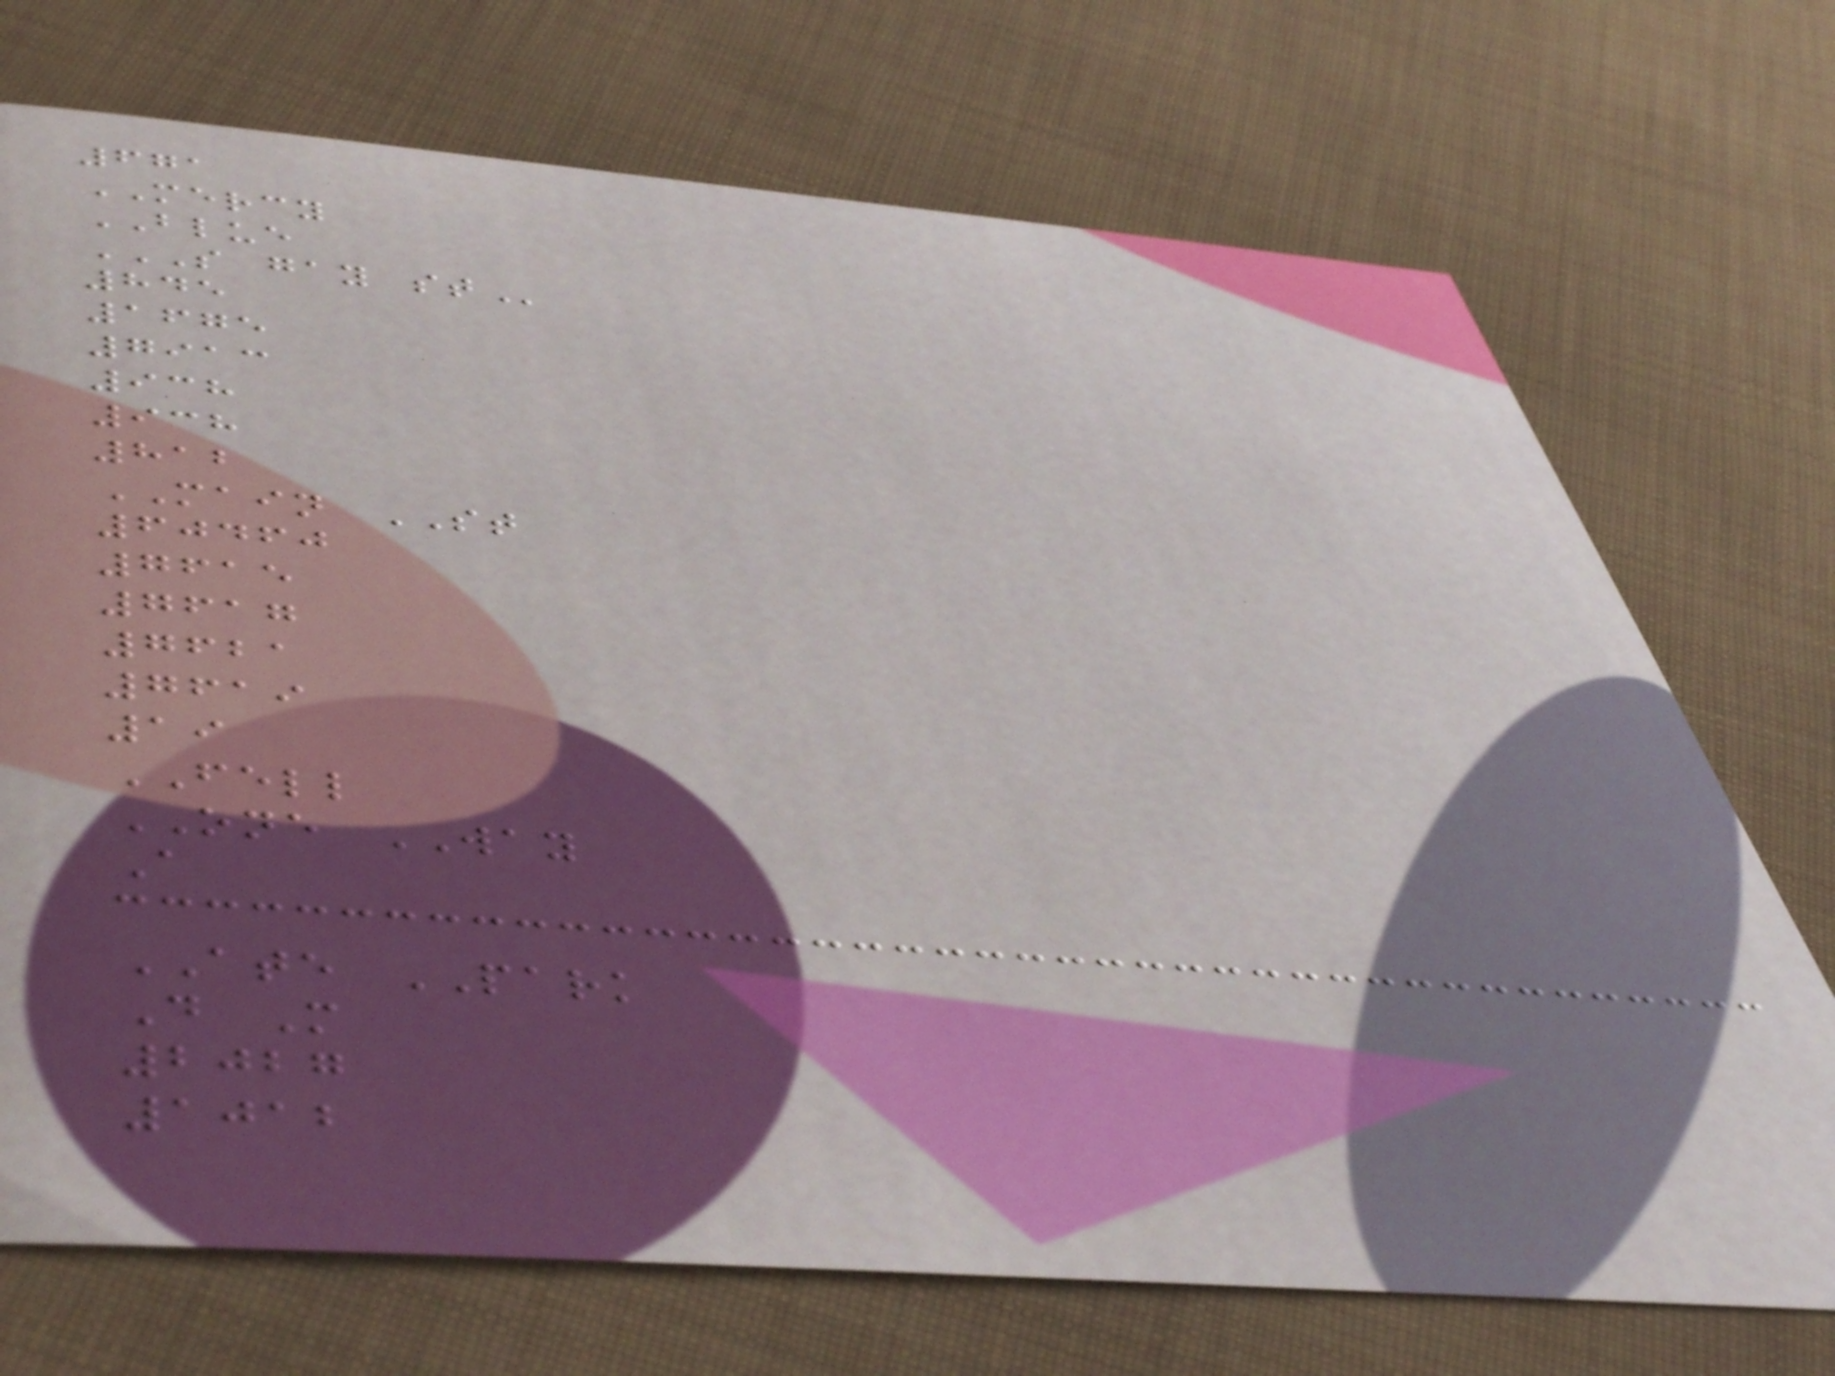671
MERCY
BLUE
S GAY ST
845
1675
7913
938
938
812
MAIN ST
60460
7615
7617
7621
7619
19
FELL
ONE WAY
A
ATE PARK
D M
2027
1012
